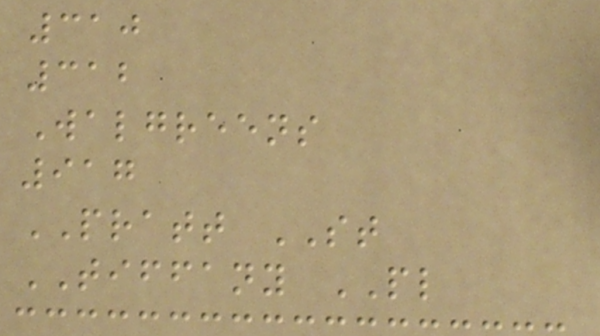310
312
Walgreens
917
PRATT ST
TIFFANY PL
